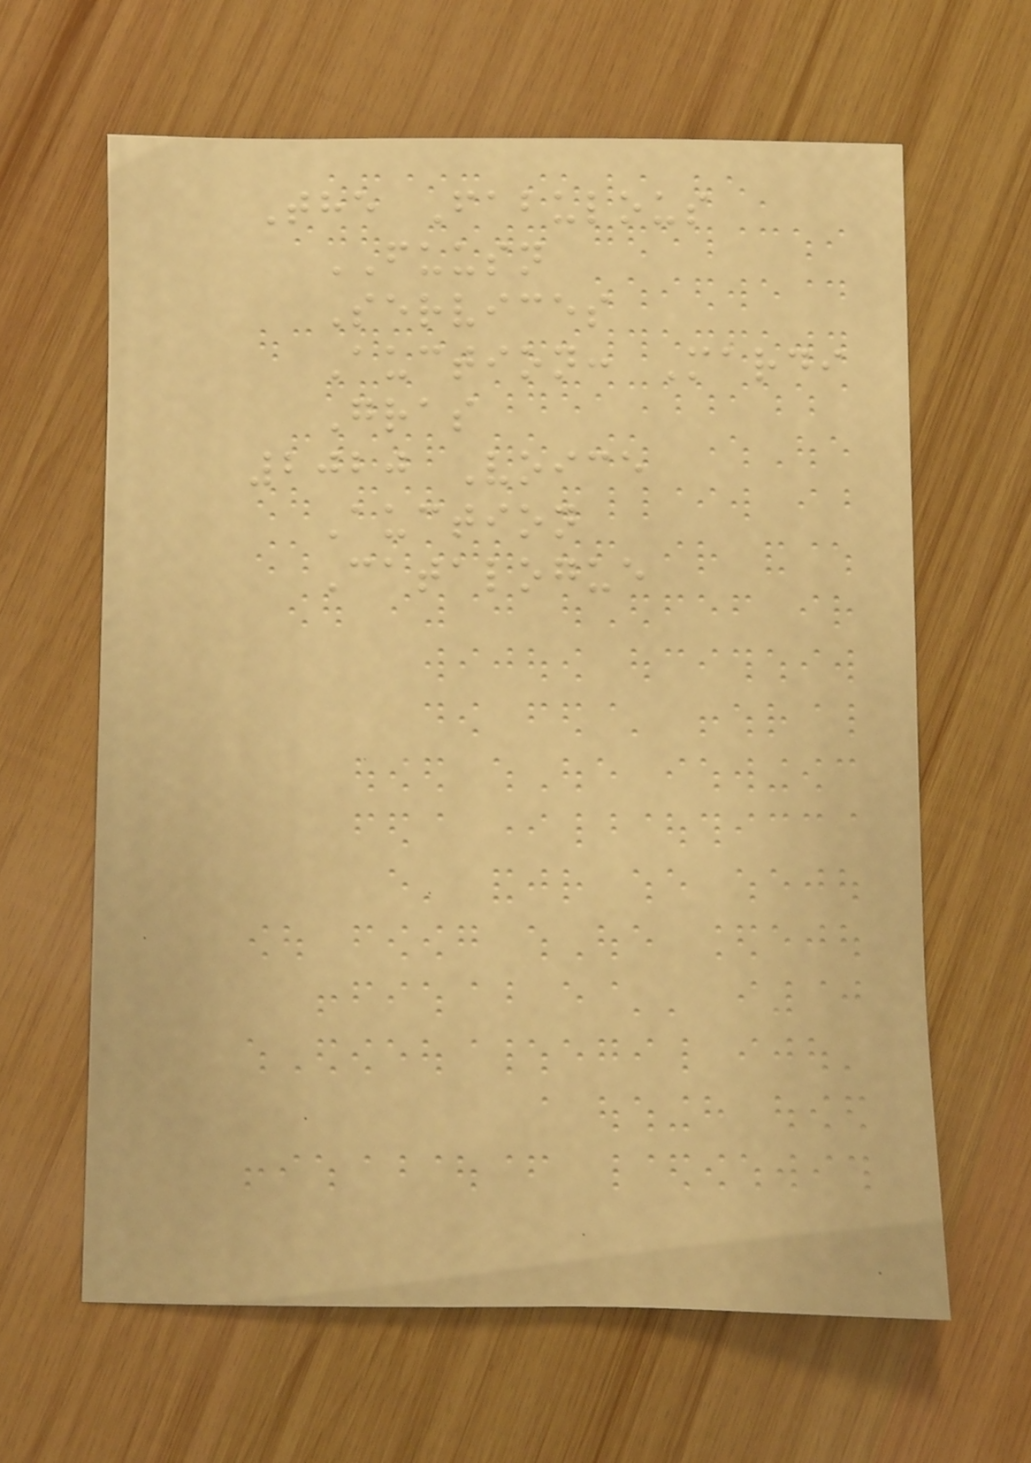The Fabulous
FUUSN
Services
Auction: Mardi
Gras
2020 Voice
Auction
Catalogue
